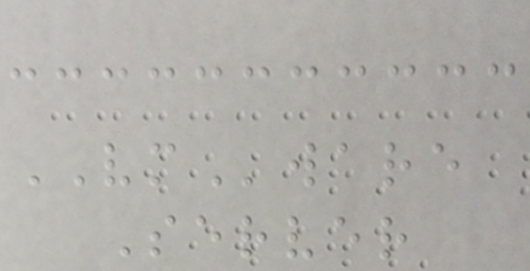VMware
Server
